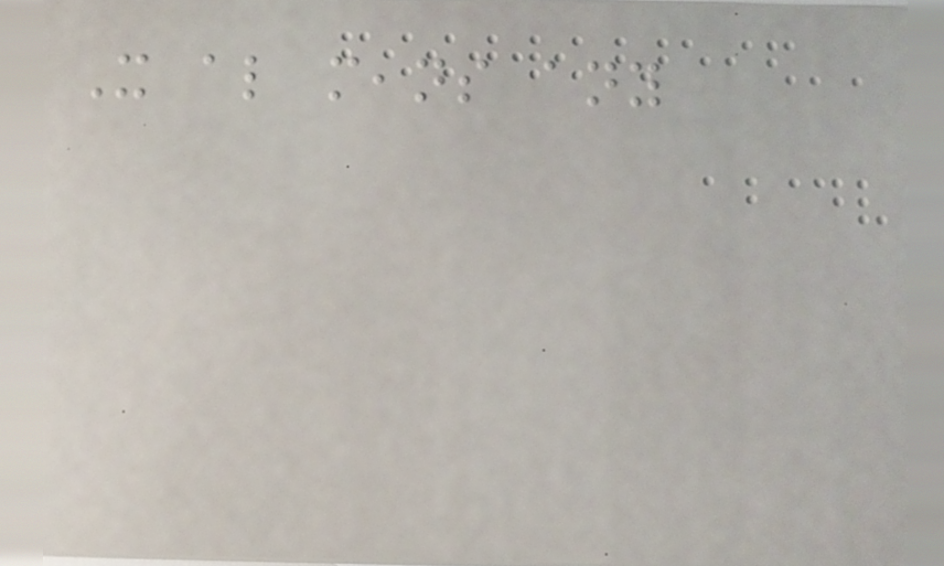It also means any
